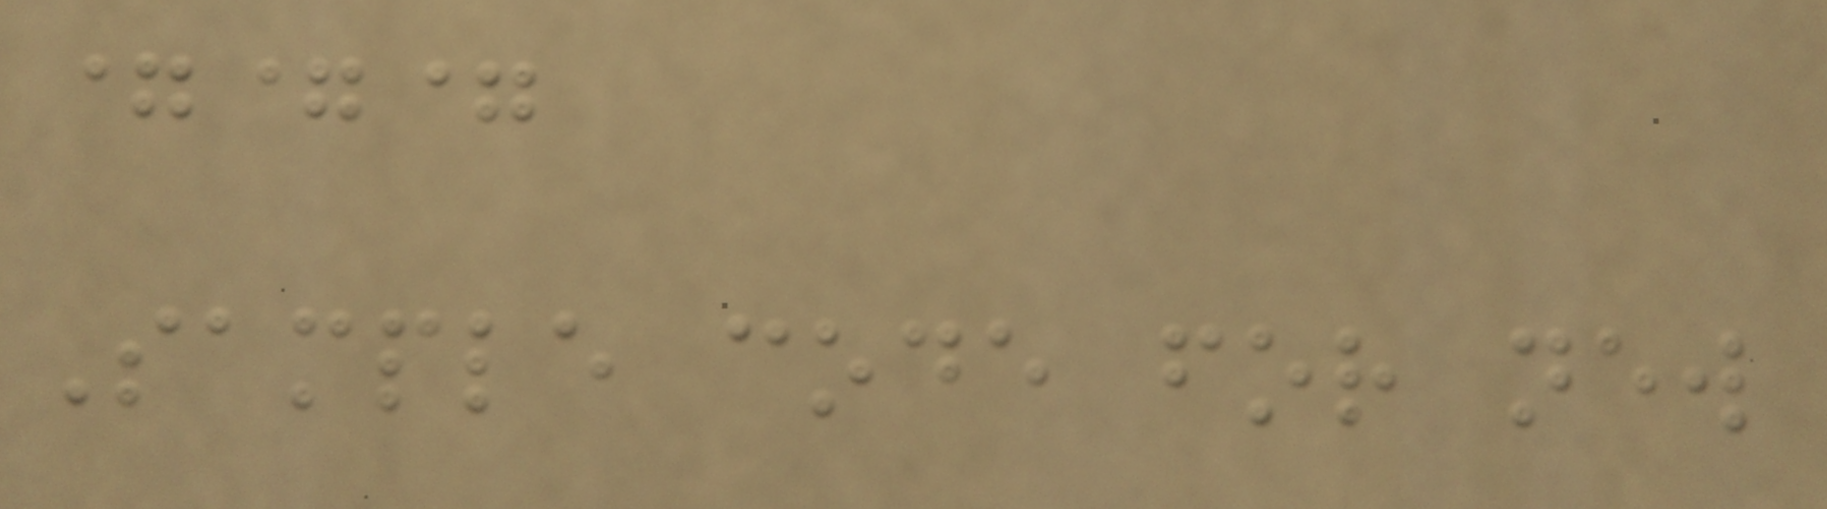===
Sample code for new
